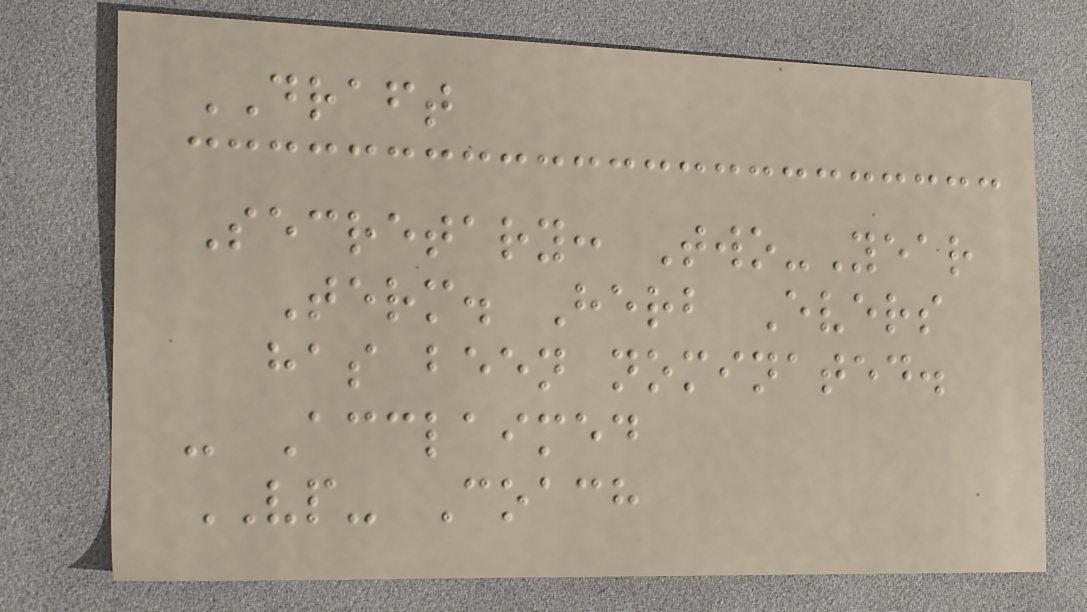DRAFT
Secretary: Two-Year
Term. Herb Evers
has been nominated.
- Acclaimed
VP- Coach
